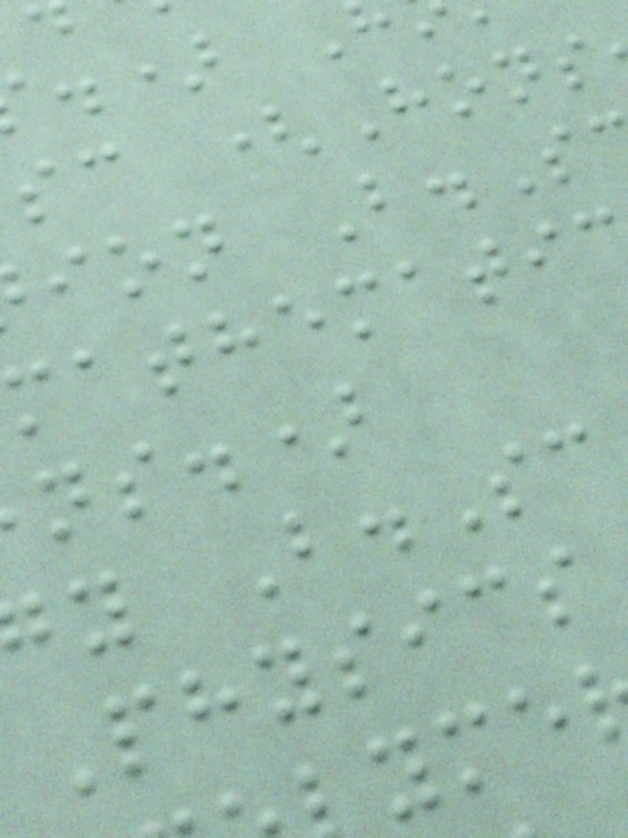sc (Hons
ion B.S
ns.)
y B.Sc
Physics
